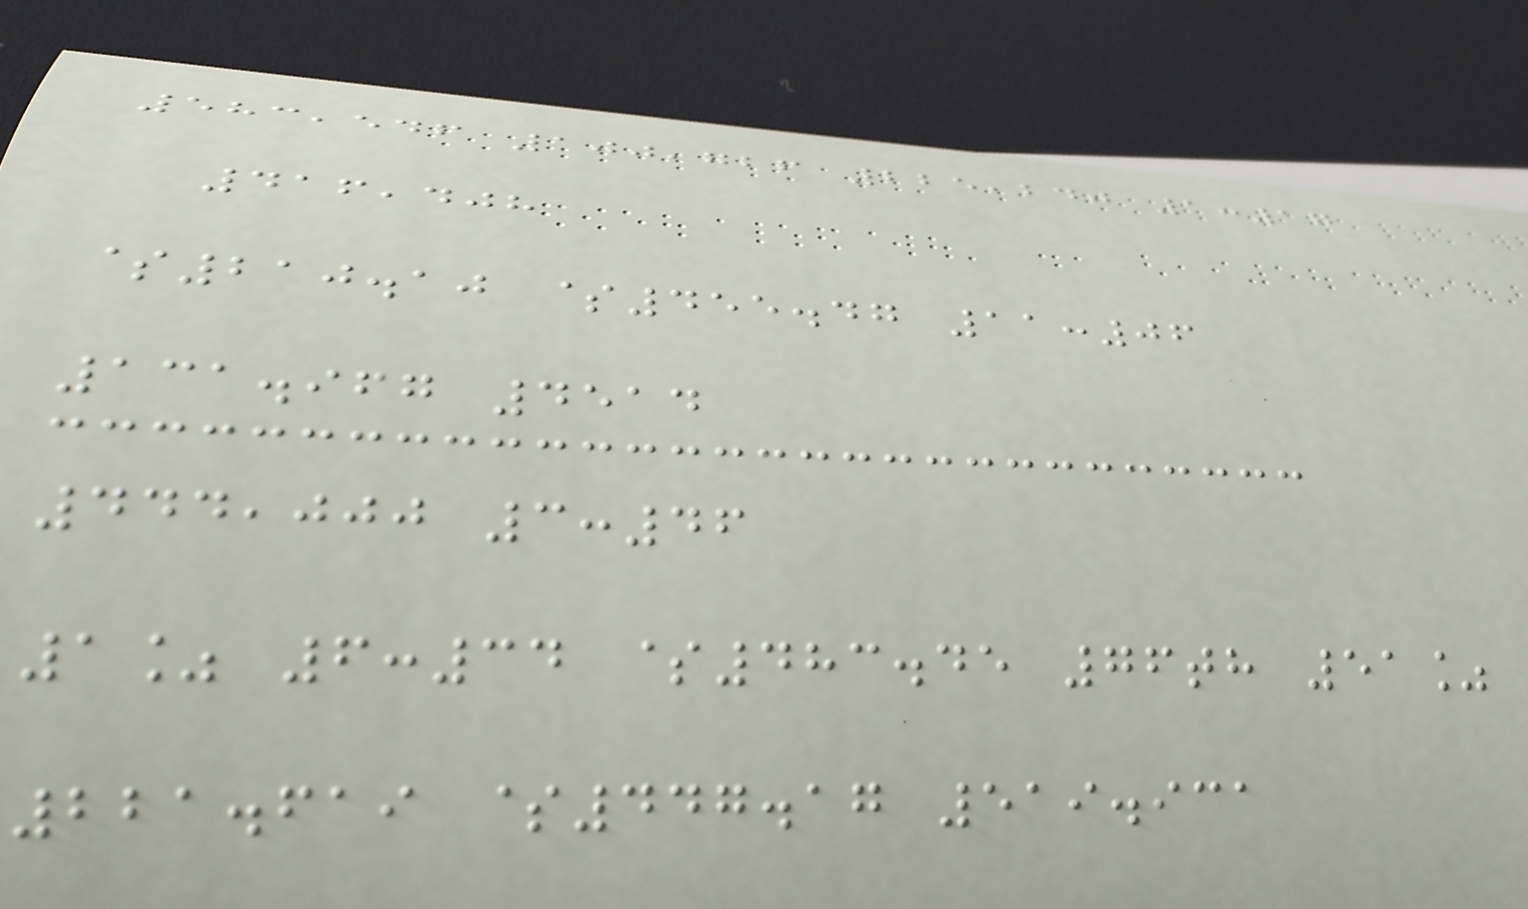583,546 100,726 225,240 1:17
416,408
$210.10 $455.47 11:06
131.967 4514
444,000 3:46
1% 6:34 $483.45 76th 51%
221.619 $447.17 519.931
